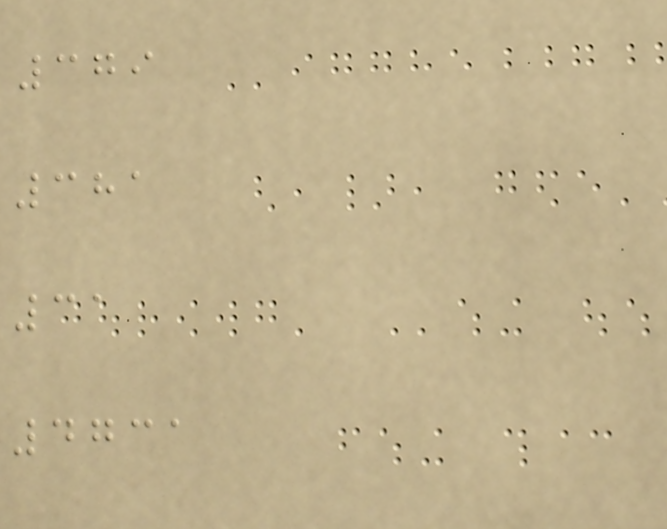379
381
31
4731
